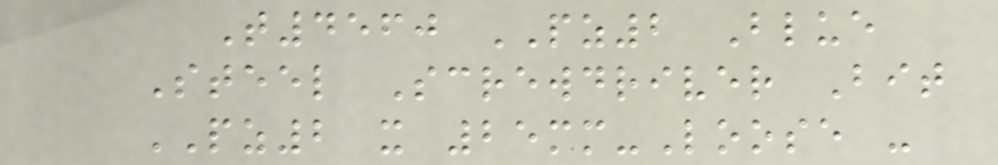T4560 PZ2 Blue
Steel Screwdriver Bit
PZ2 x 25mm-Loose -
